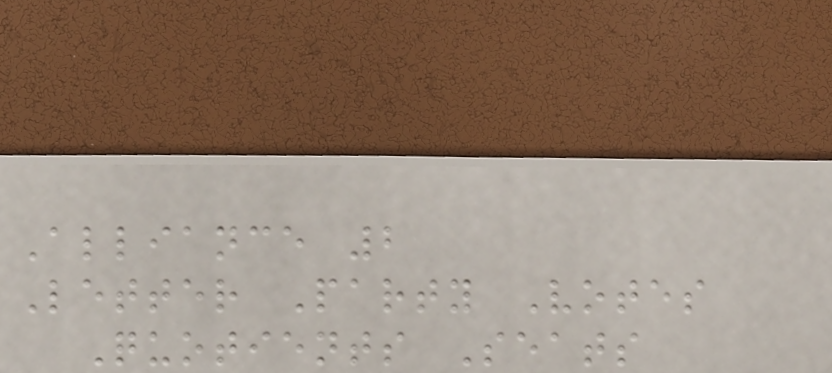Alliance 2
Letter Party Votes
Quotients Seats
